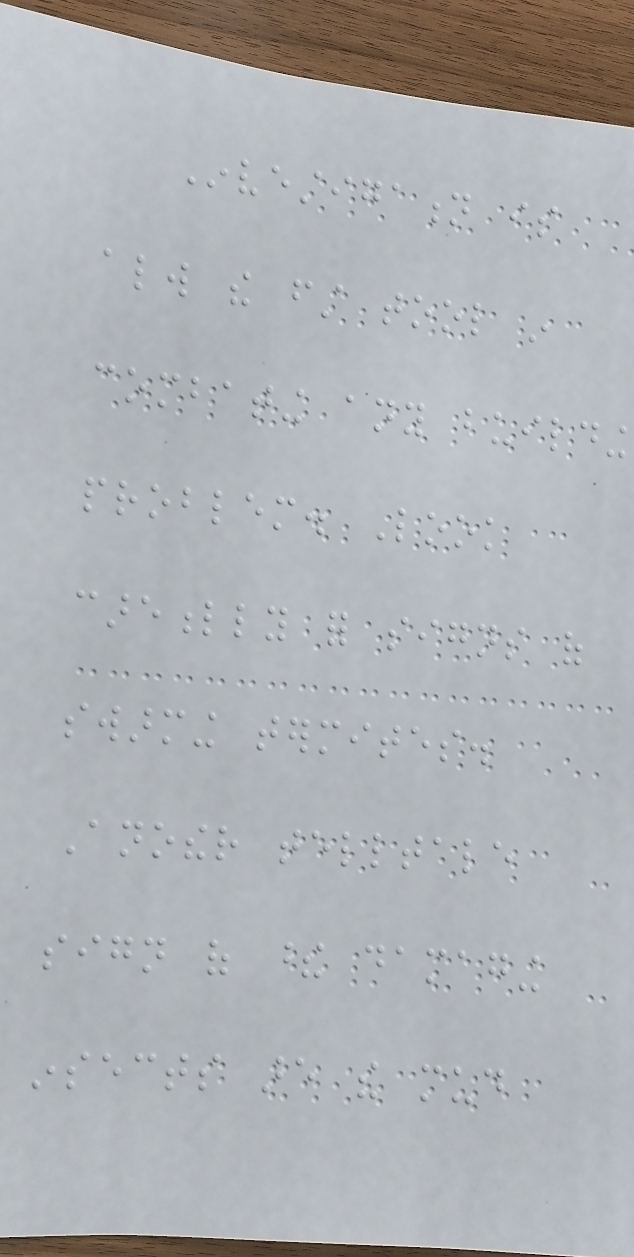Investigation is
always the first tool in
combating any building
problem. Look
carefully for signs of
swarming termites.
Another telltale
sign of these damaging
insects are the mud
